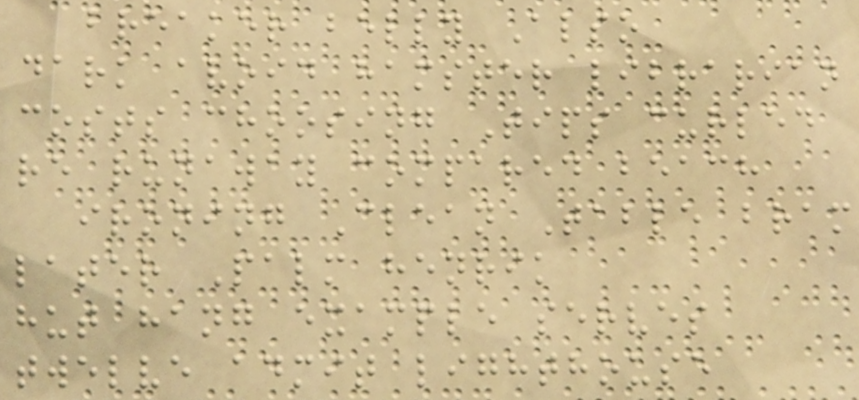breaker belly Also
dark avoid hamster librarian
costs choosing Tips curled
re runaway compared beach
ironing Clean Table bram
later Palm henrik
hut hang example serves
twelve admit lighthouse
